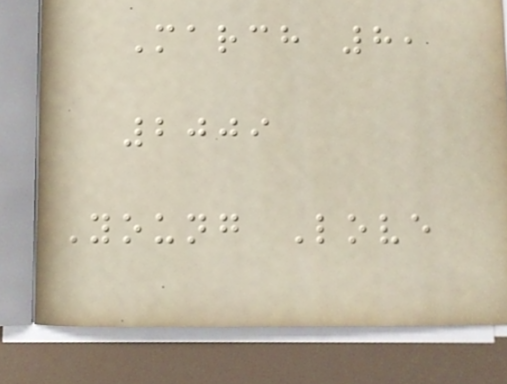March 8,
2009
Young Love
